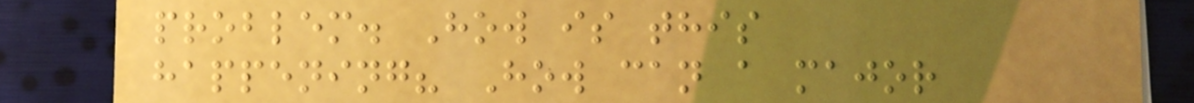problem. How is this
happening? How can a major
